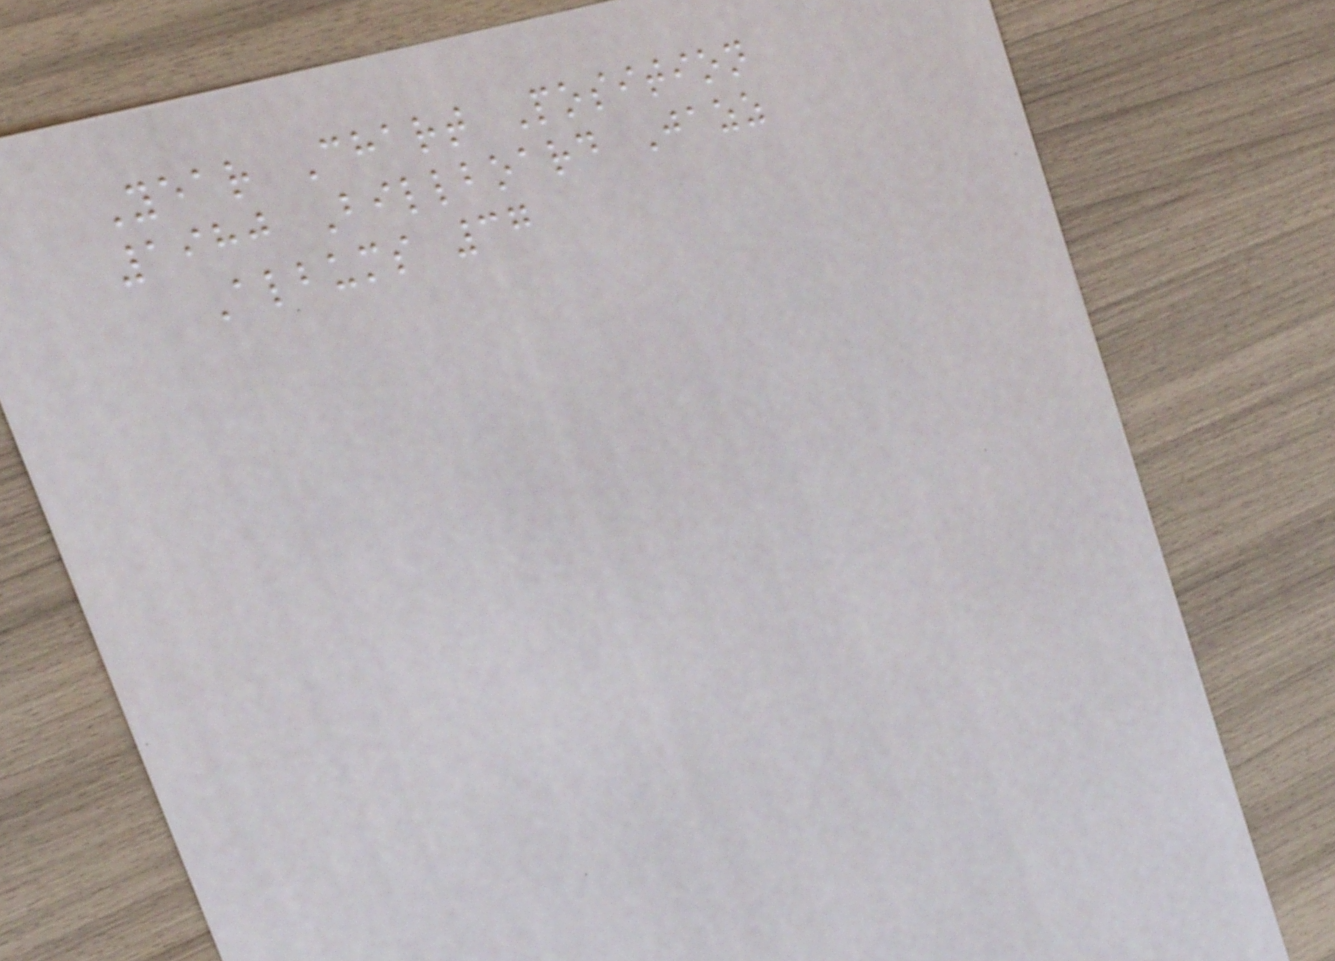Year Chart Position
1980 Billboard Jazz
Albums 37
